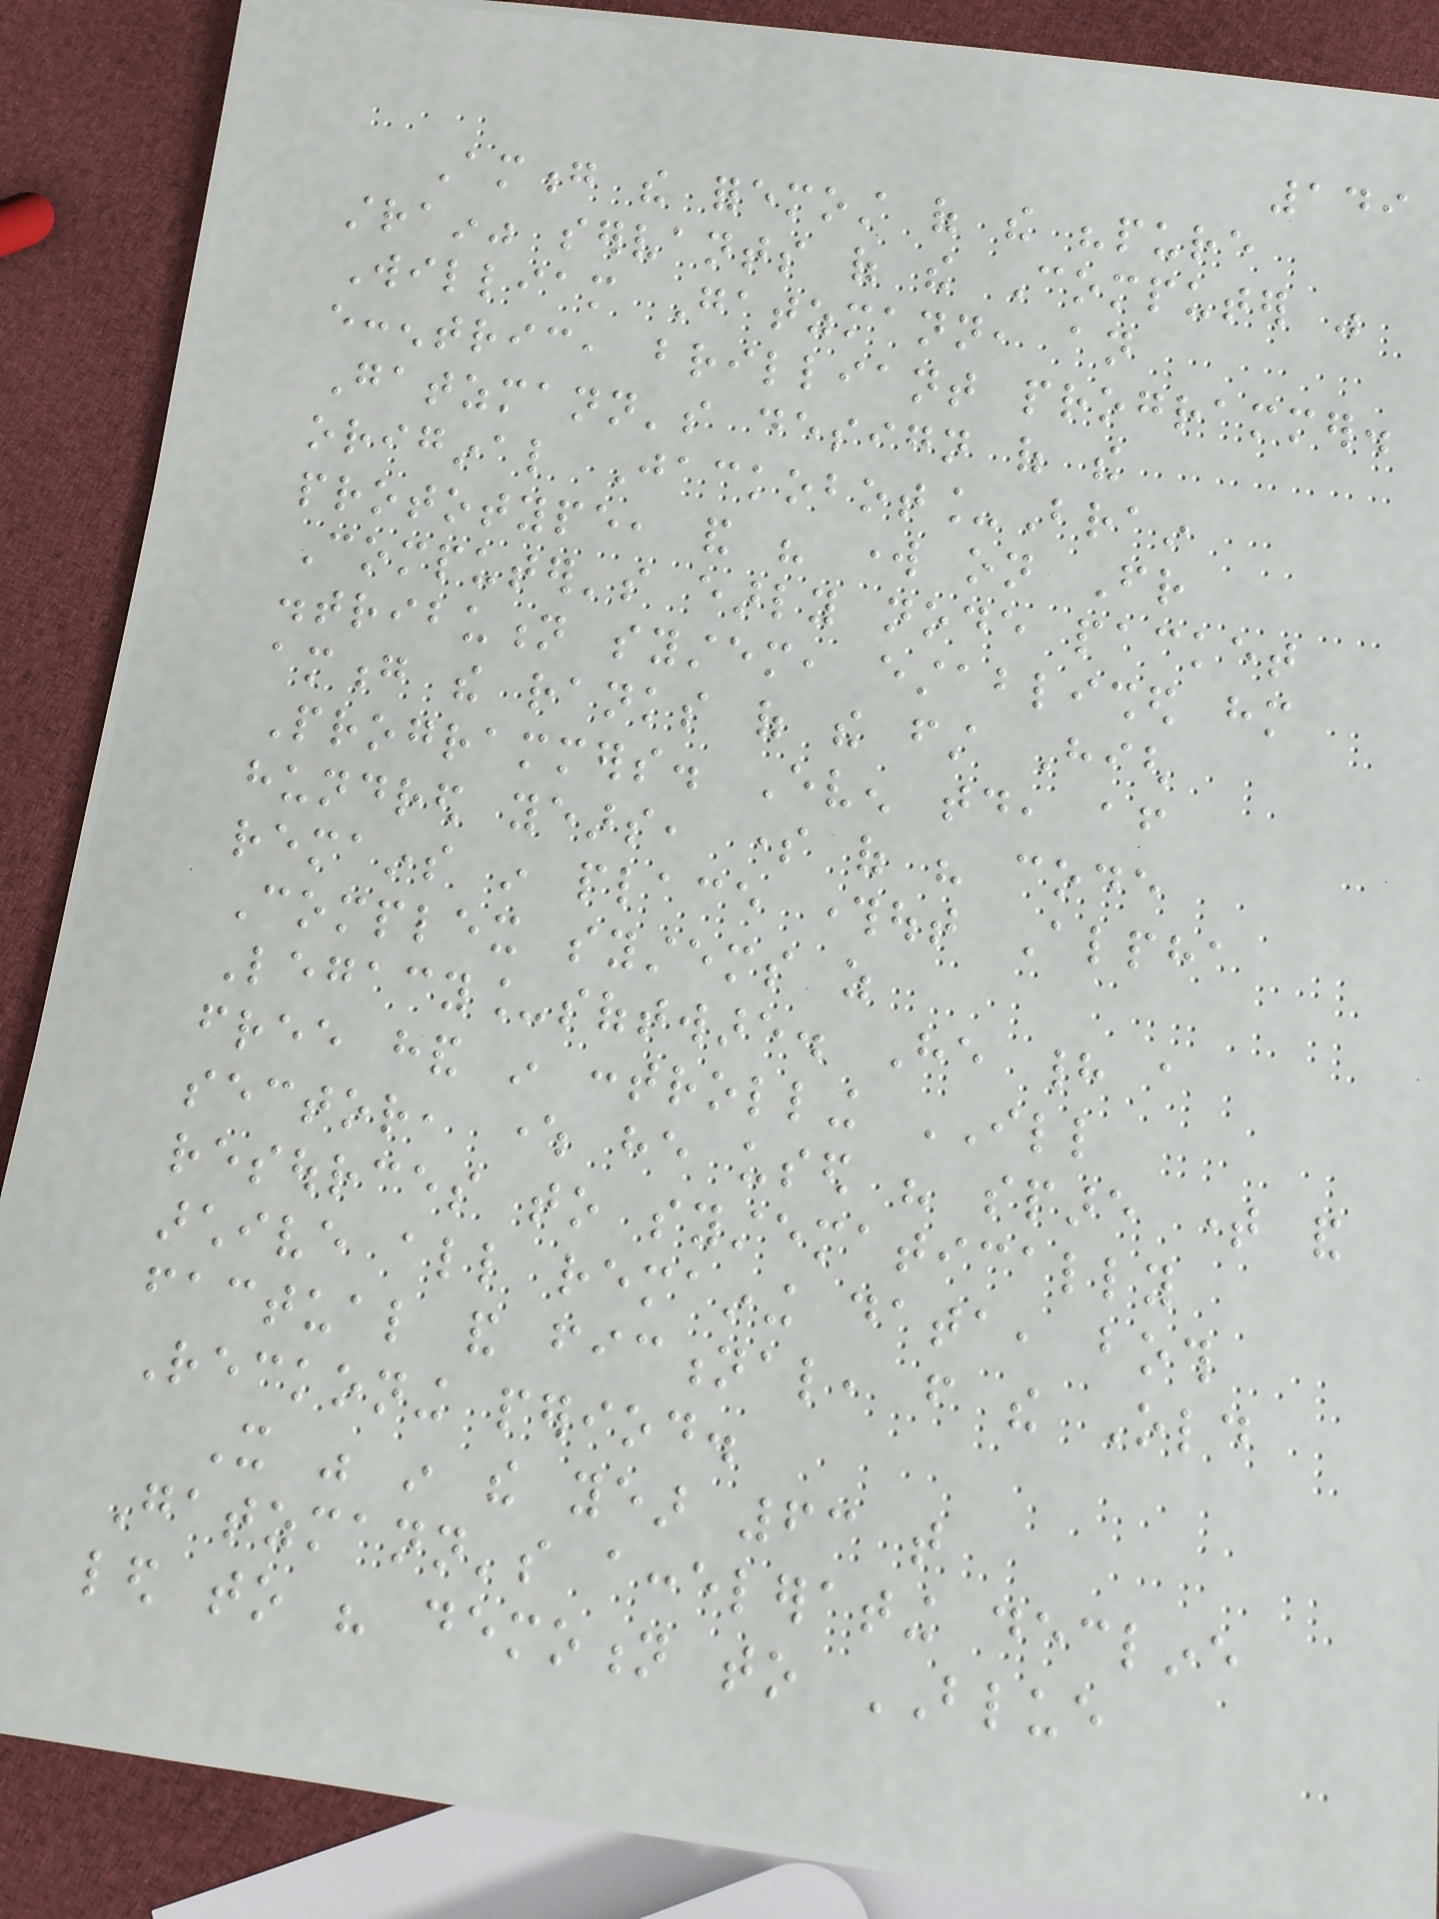149
Among the foremost of the "pure
strain" servants of the Computer was
William Gatzmann, an
eccentric, brilliant programmer.
Gatzmann's design of the
original Jackobot_Brain
prototype, and his work on Friend
Computer's early node packet
distribution system, established him
among the ranks of the first High
Programmers. Even today, after
hundred years, some of his code
remains in place throughout Alpha
Complex systems as
Legacy_software. He had a
free hand in controlling ILL
sector, where he used his spare time and
resources to systematically
archive all remaining data, both
factual and fictional, from the Old
Reckoning period.
It was in the year 63 that
Gatzmann's accelerating decline
led to his demotion to BLUE
